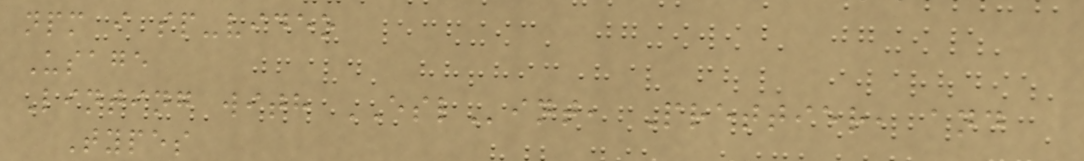npm i sp-video
Usage
Linting with ESLint, Prettier, and
Types
